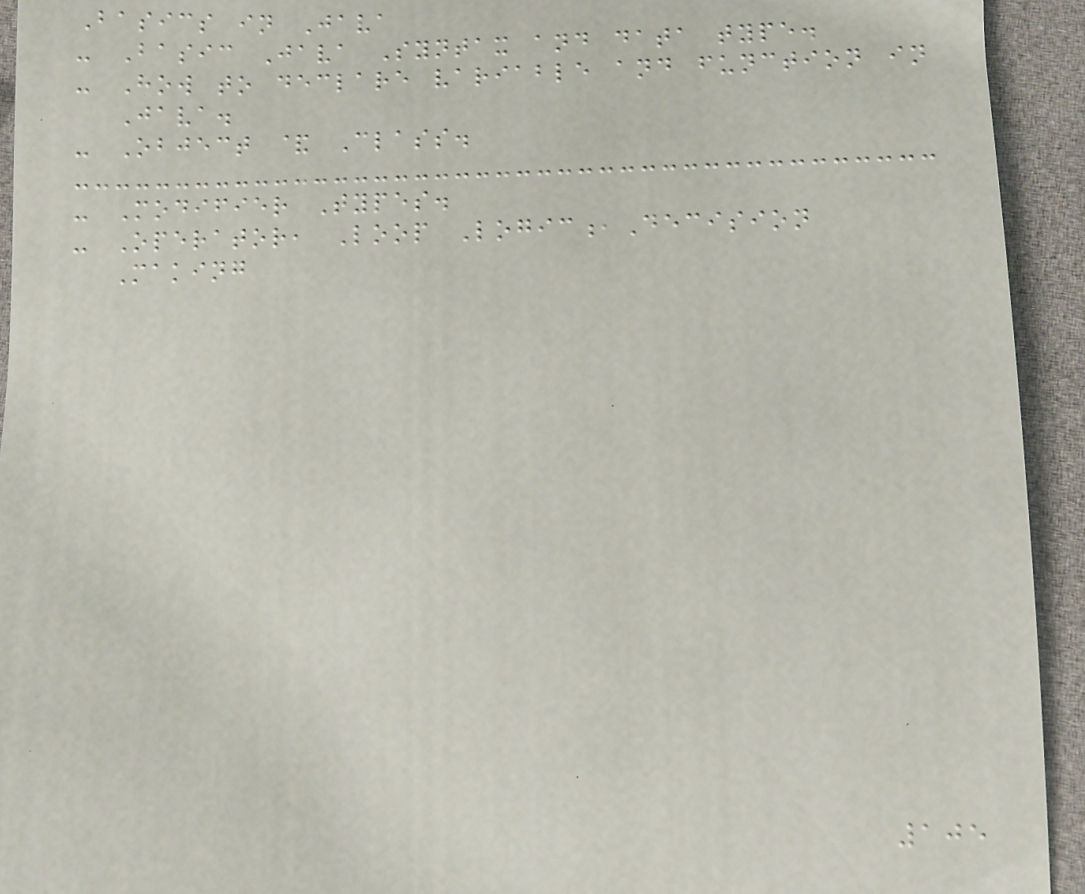Basics in Java
- Basic Java Syntax and data type.
- How to declare variable and function in
Java.
- Object & Class.
- Modifier Types.
- Operator, Loop Logic,Decision
Making
105
